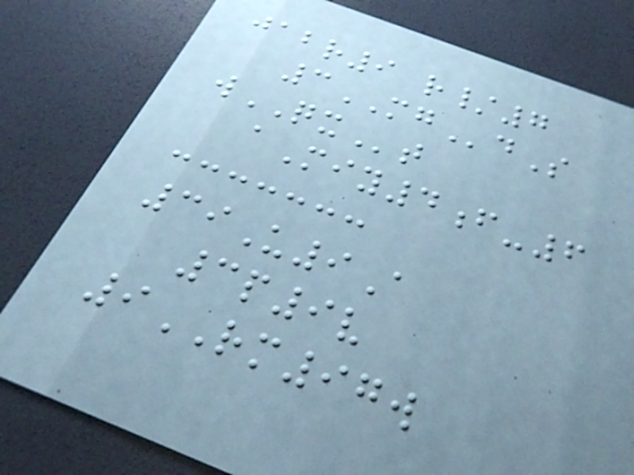jabr9 r/7
3MGdS
wQXt
aMiy4f-6
39U9A
3p9v
9RM97w
